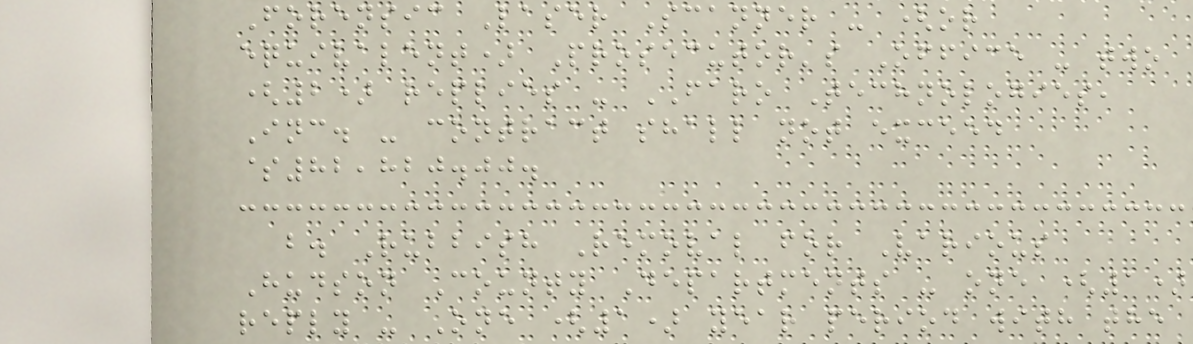Forensic Laser Scanner - (or
equivalent) Prosecutor's Office - two
(2) replies - FARO Technologies,
Inc. - contract shall not exceed
$82,820.00.
b. Rubbish Removal for Various
Hudson County Departments - one (1)
reply - One (1) year period with the
